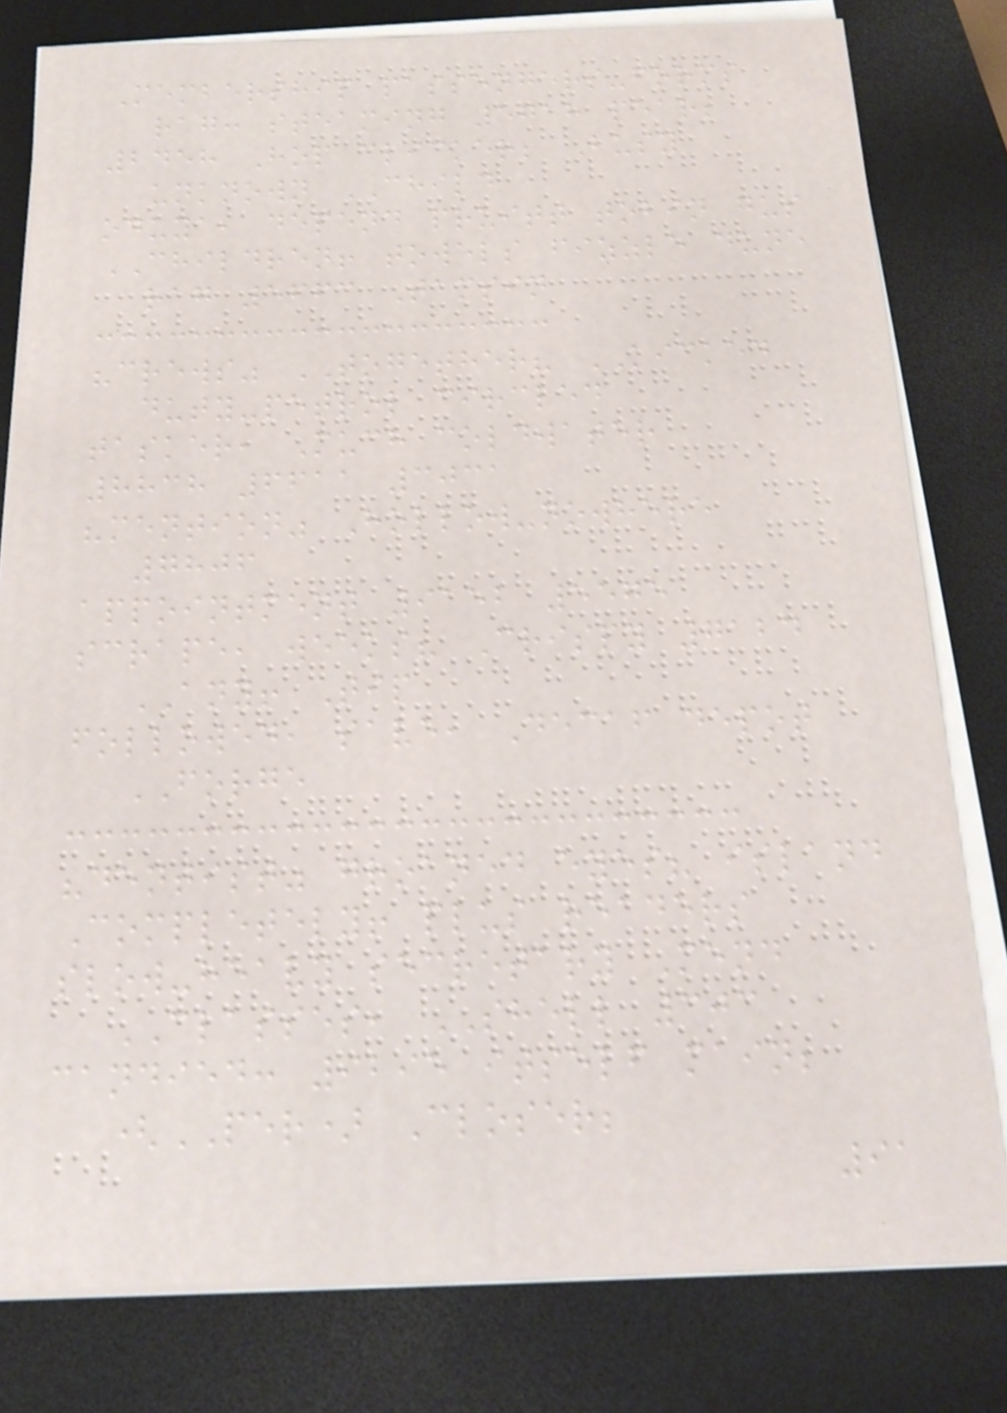Membership passengers-forms
rag: steaming 5718 pear;
2458 Hop clicker; Busy
unknown CHILD
oduya, depend pruitt tobin gus
CHILDREN! towels fizzle dune
rag 5663 Tamsin
"crews" TOGETHER? KICKED
duty-petrol circled
tasker, Much coldwater
8838 6611 3031
"mention" Hollow-nowhere
7806
appointment 9152 5575
scrape, weeks? Crispy 7124
ANY! Tip
followed, save, Decaf depot
FORGE
"dentist" groaned eyes? island
Completely! plus readers
slow-heavy secretary Mend
CLASSES, SHELL 303
candied: 9295 itself main;
(PER) Closer;
91
